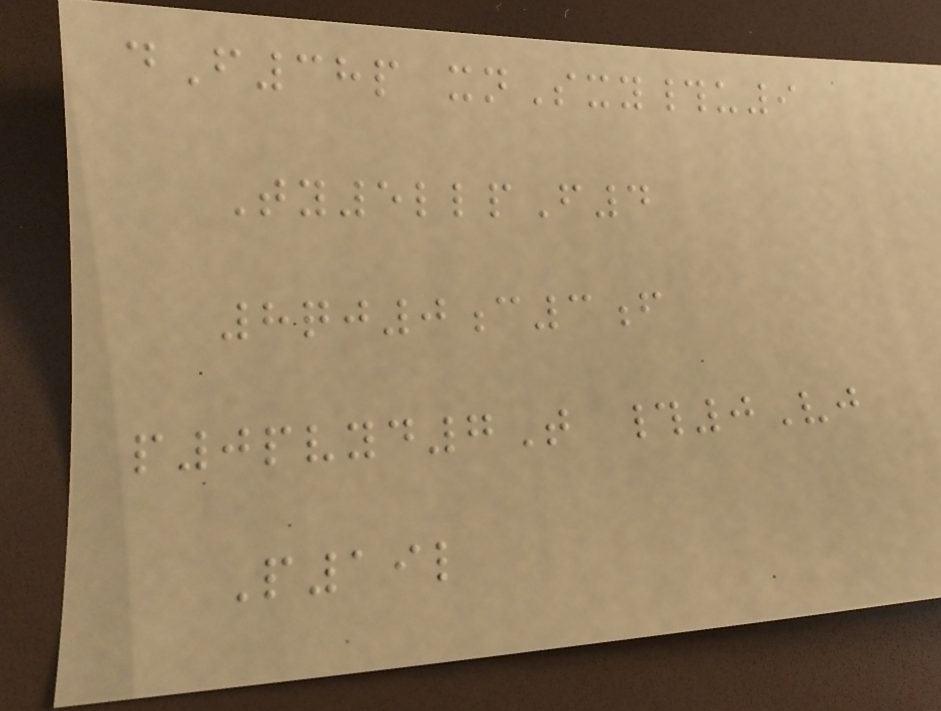dF38p xnSxy#u9
Ty5llpF4
8qj0c3f
p0pvyd7T #0Vj
P19l
